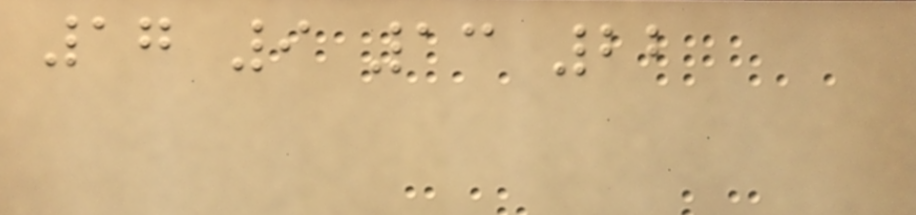17 9 13 22
